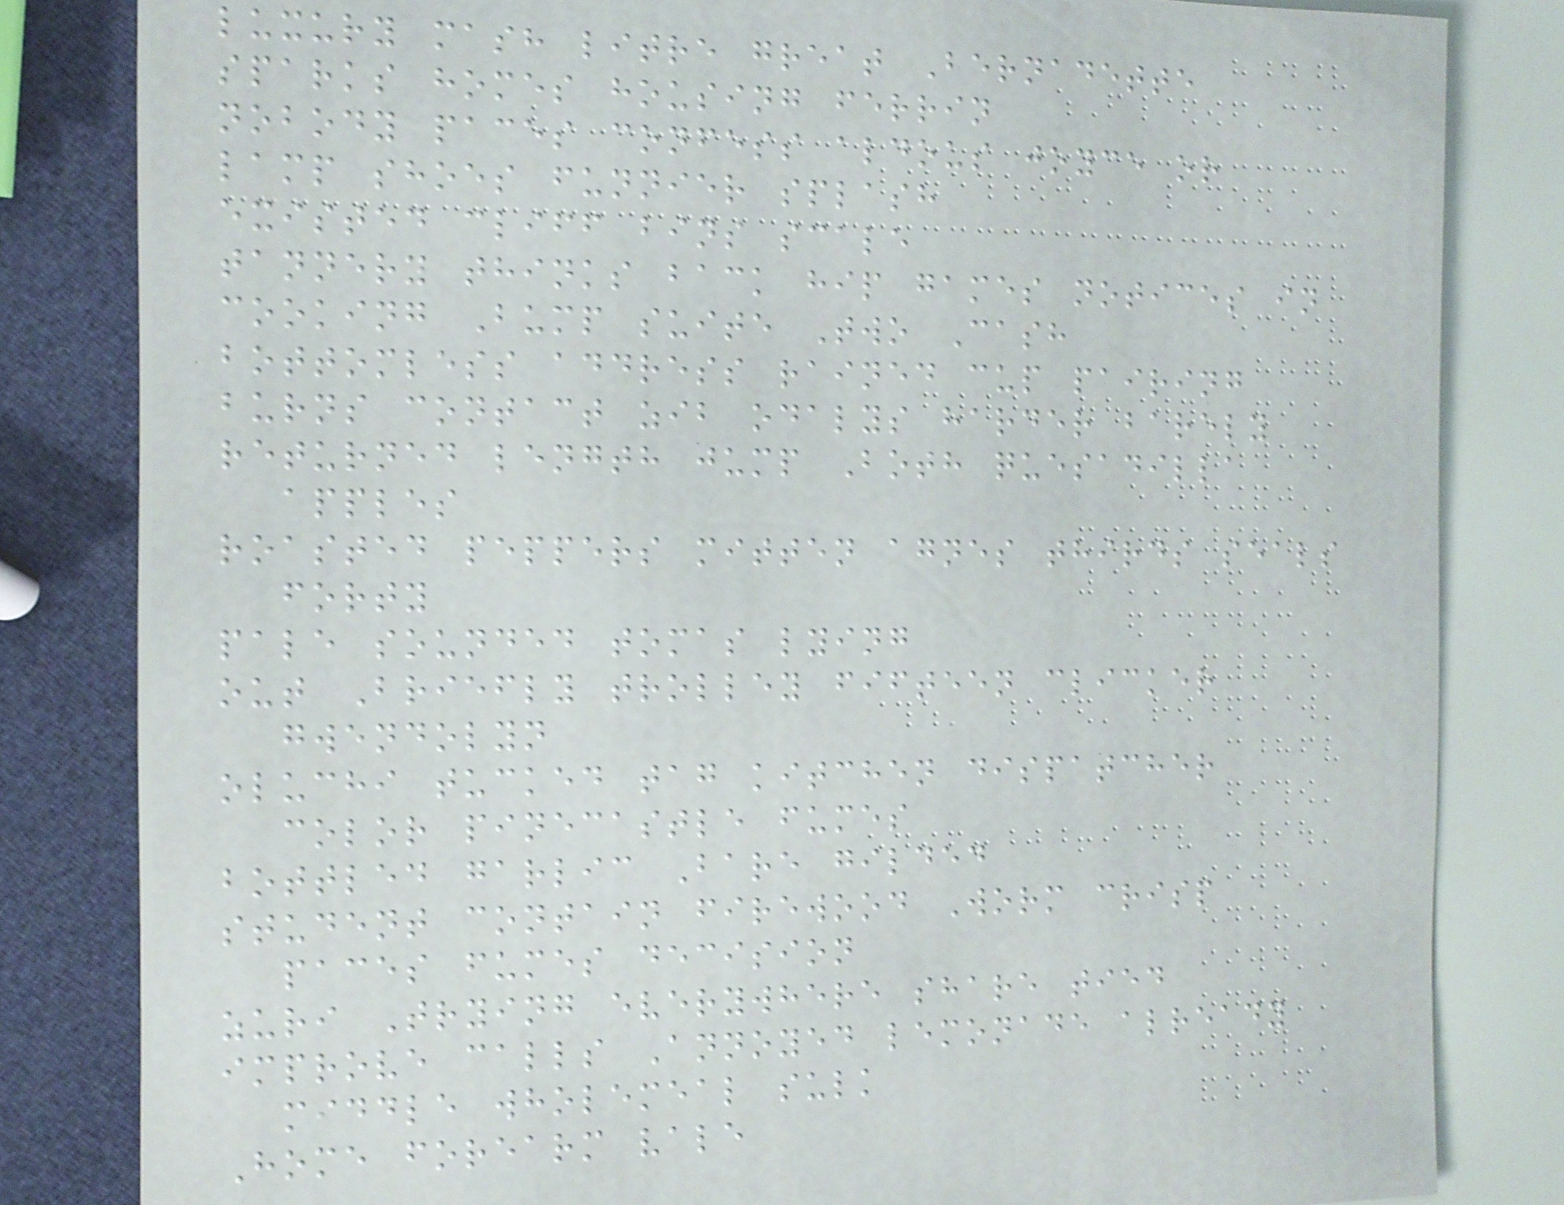luxury mash litre great Bernadette
sparks homes housing ferrin
nobody paces confess aldous joyce or
lamp shoes funnier splash
existed cliff bins scale
tannery thinks back hip games notices in
cooking Bump suite Two Cash
bottomless address rained cup pairing
burns contact zib odalys harder barely
returned length jump Both quesadilla
apples
roasted peppers mitten agnes thirds seals
forty
pale sounded tomas lying
out Briefly trolley fifteen clicker
gwendolyn
oluchi tucked tag kitchen dispatcher
color pinecastle fumes
bottled garlic Bare gilded
student contain firewood Worm crisp
paces fumes decision
zuri Trying everywhere share tied
improve calls Annoyed lemonade already
middle wholemeal sulk
Home forearm vale
